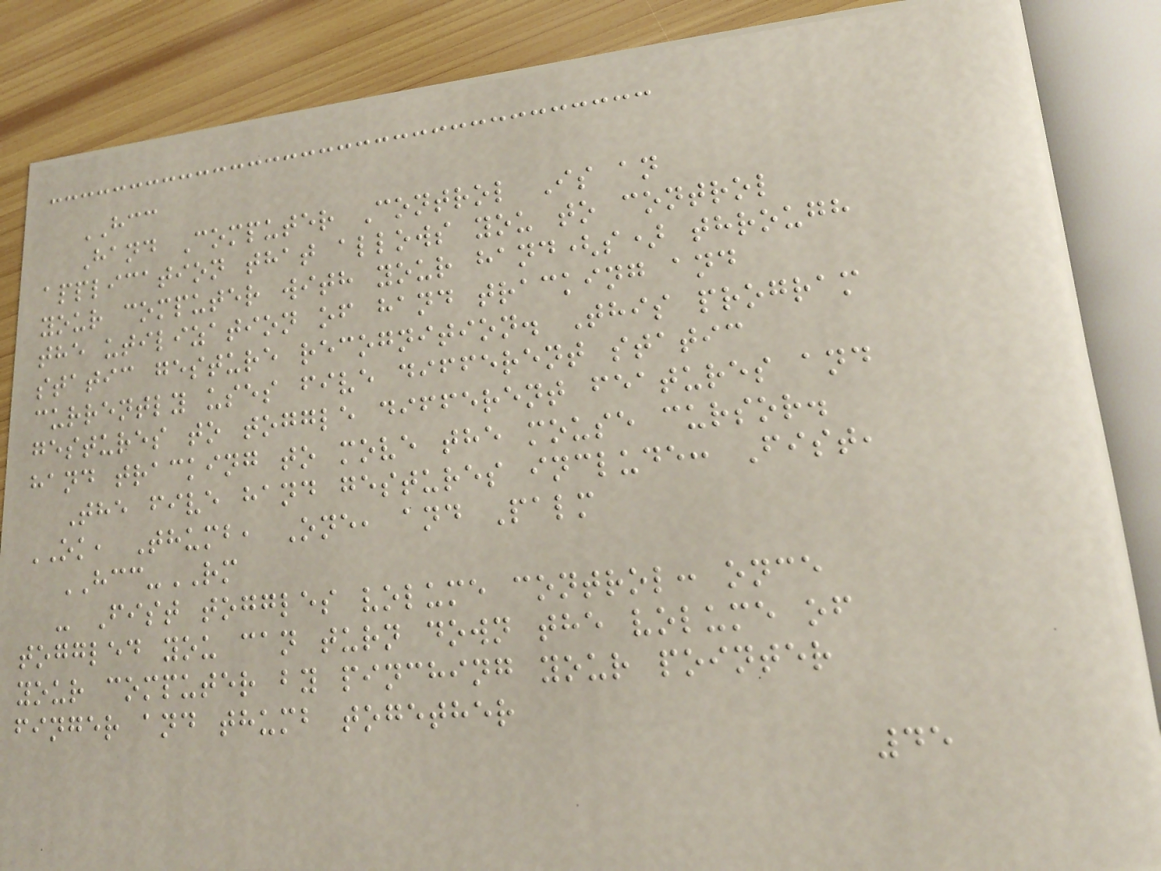HCC
Hand Computer Control Is an
application that allows you to control
your computer with your hand(s) through
the utilization of hand tracking and
static gesture recognition. This program
currently uses five different static
gestures to toggle different features and
hand tracking to move the mouse cursor.
The five hand gestures include: Fist,
OK, Thumb, One, and Palm
HCC-RM
- Fist toggles volume control: once
toggled you can turn down the volume of
your computer by pinching your pointer
finger and thumb together
45
